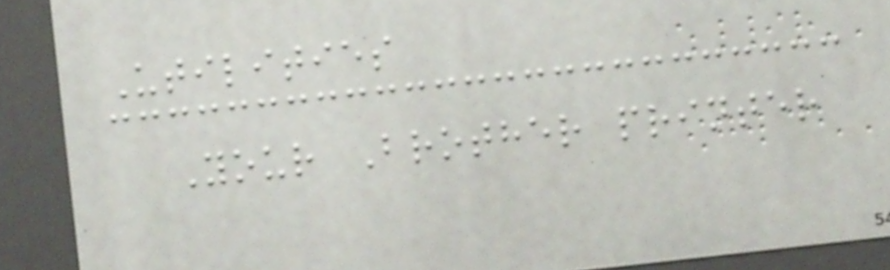Utilities
Your Brother printer
